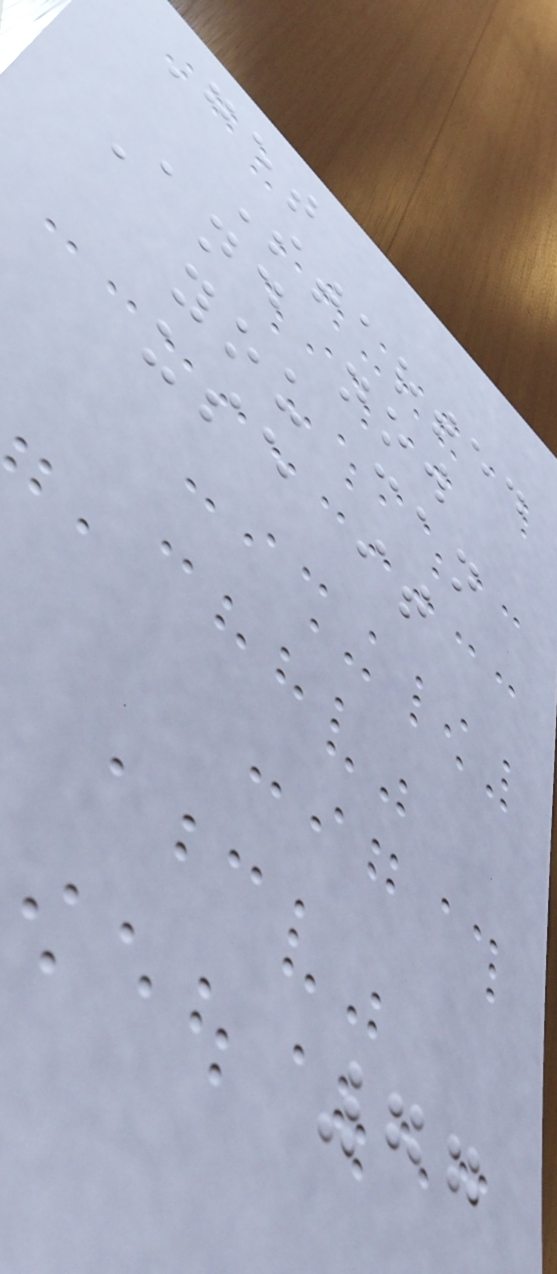Get
Started
And now
you can
use it
77
